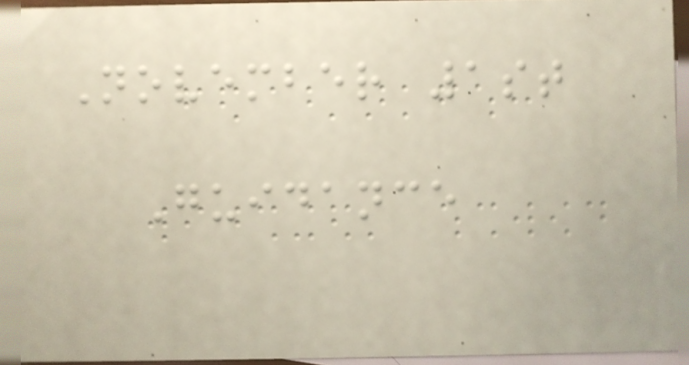November 1st
Guidance
